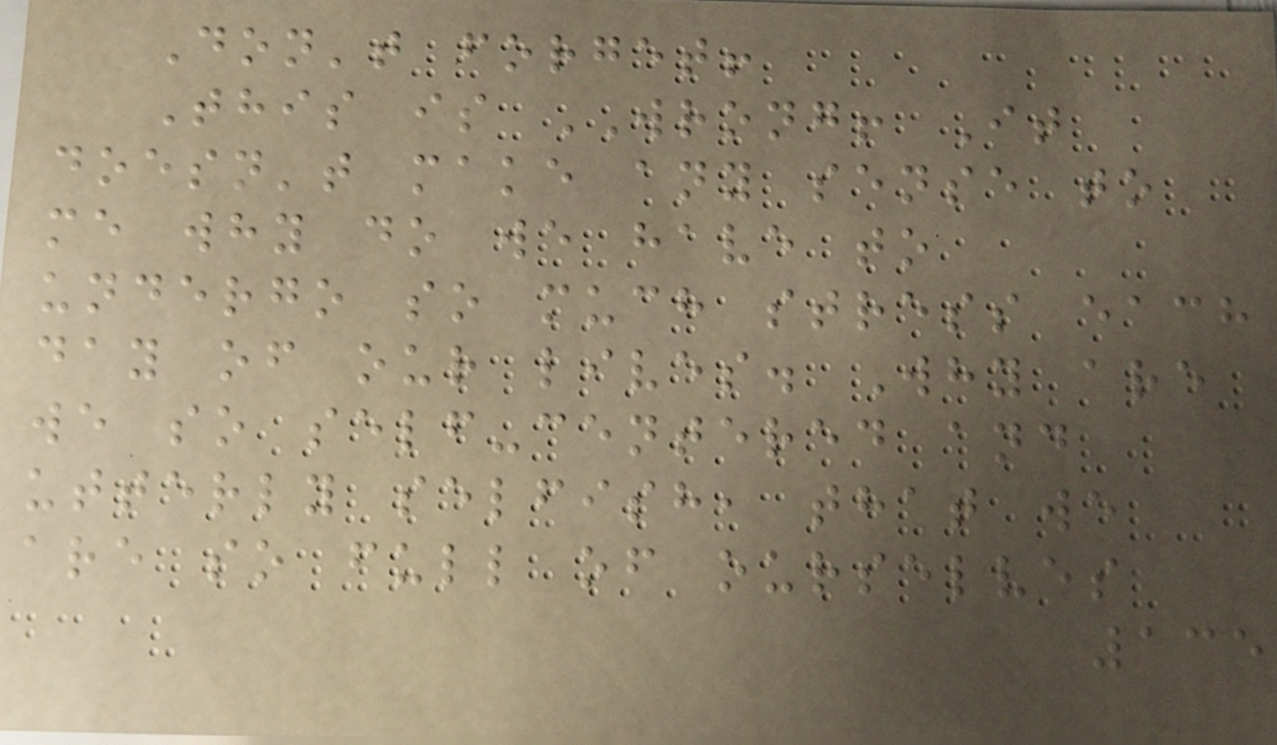Don't forget!
This is WRONG! It
doesn't make any sense to
me why do we have to
undergo so much stress each
day of our lives. Why are
we so self-centered and
utterly selfish, that we
are so full of ourselves
135
